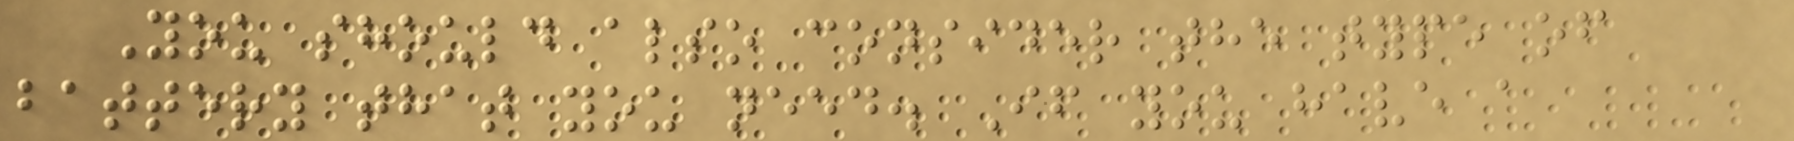You should also consider the type of
battery that you need. If you have a
